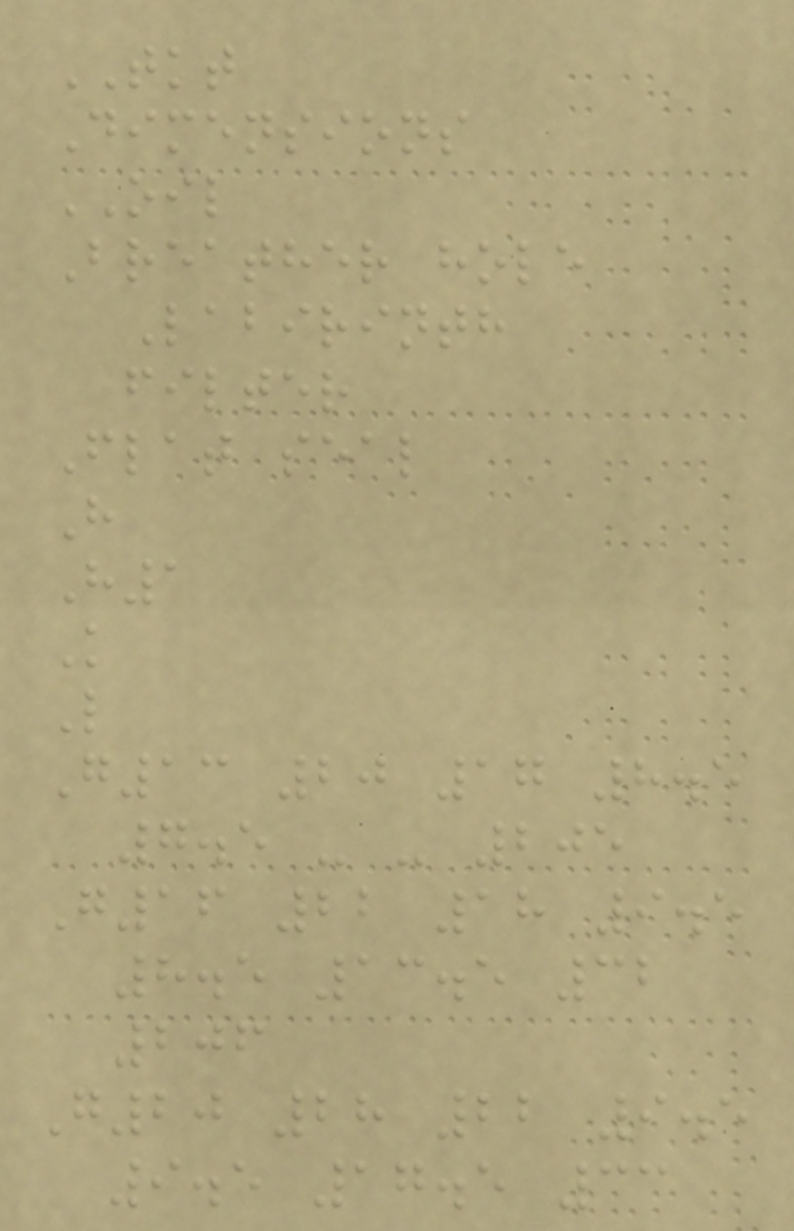TKT
Dimensions
OIL
Breather hole
Labirinth
filter
Flat seal
H
H1
K
L
G13 20 17 8.5
7.5 - - 205
G16 22 18 9.5
8.5 13.5 32
206
G20 28 22 9.5
9.5 17.5 33
